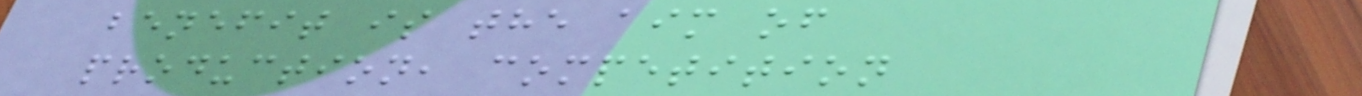benefit is the aim of
production, competition
